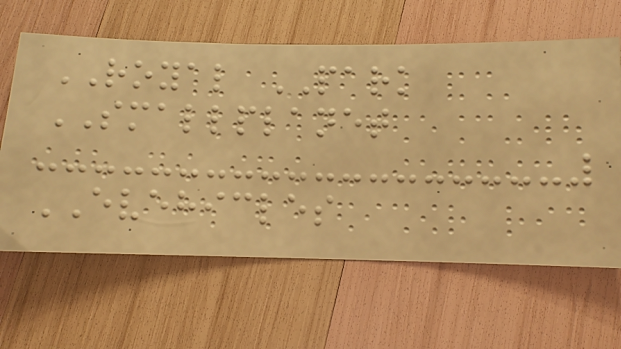ROYAL PARK
SMALLPLANET
EVEHICLES
